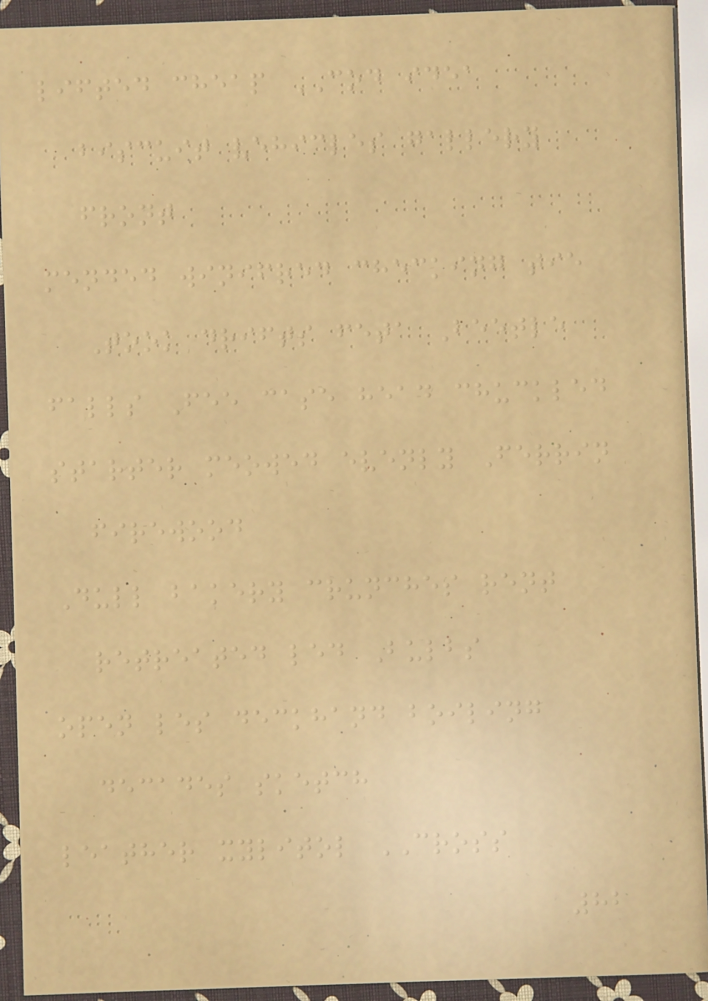lifted cheap COD idea
biscuit vehicles gallery
front
mended winifred checking tie
Took drifts feta Beetle
falls Fee case head chuckled
starter meowed evenly Ferrin
firewood
Dull bakery crunches rent
retreated led Bulbs
open les deckhand boiling
decades sketch
leather xylitol CROSS
82
